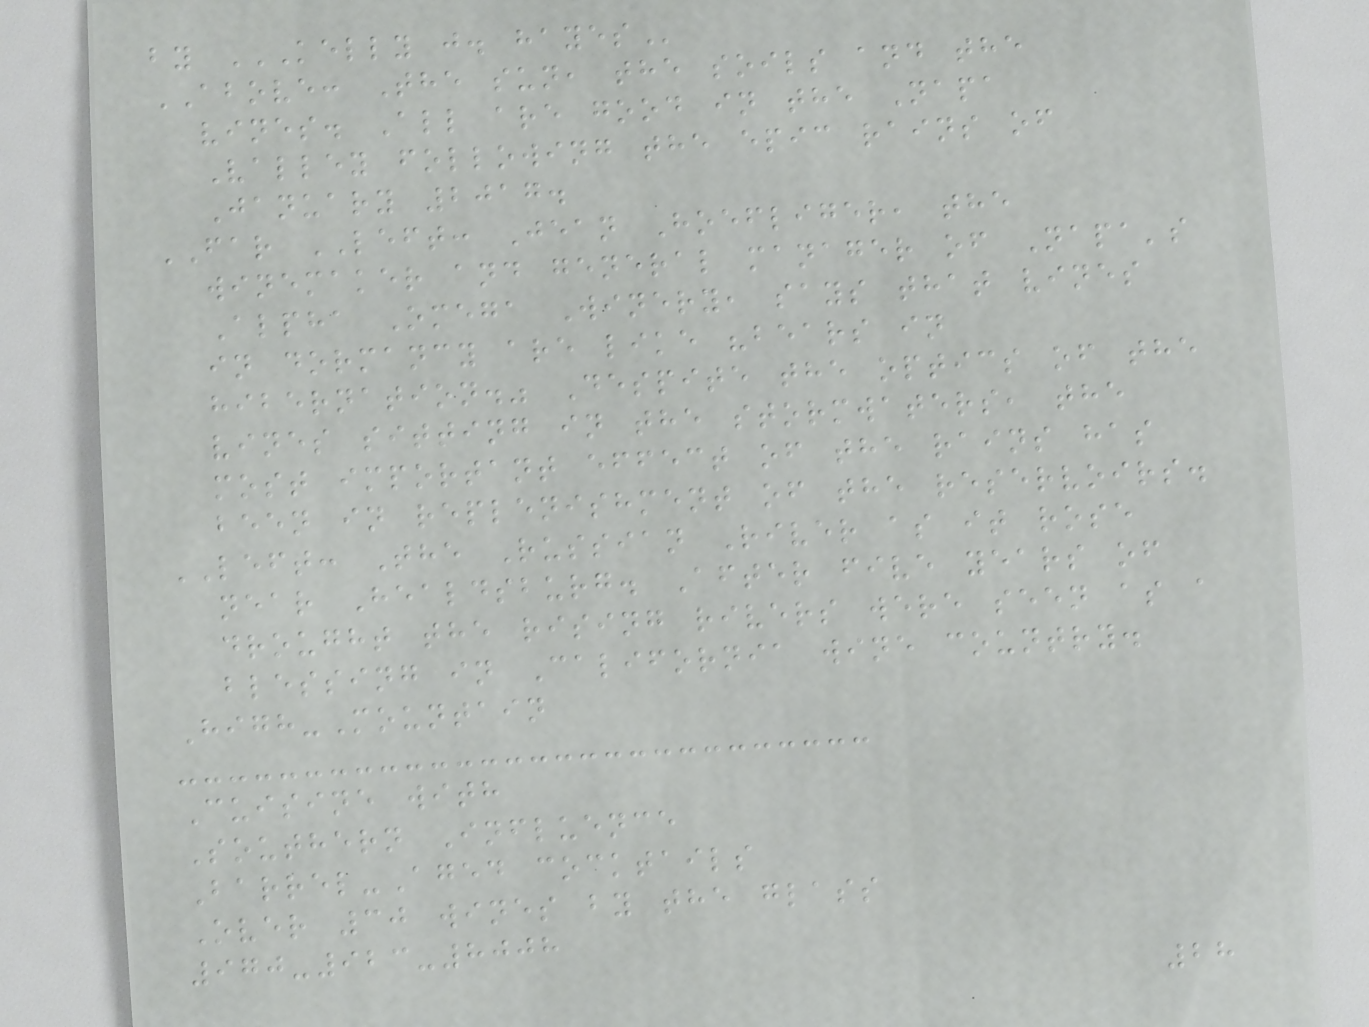by KELLY J. HAYES
ABOVE: The sun, the soils and the
vines. All are good in the Napa
Valley following the epic rains of
January 2017.
FAR LEFT: Jean Hoefliger, the
winemaker and general manager of Napa's
Alpha Omega Winery, says that vines
in dormancy are like "bears in
hibernation." Despite the optics of the
vines sitting in the stormwaters, the
most important effect of the rains has
been in replenishment of the reservoirs.
LEFT: The Russian River as it rose
near Healdsburg. After five years of
drought the rising rivers were seen as a
blessing in California wine country.
High-Mountain
Cuisine with
Southern Influence
Barrel-Aged cocktails
Over 30 wines by the glass
970-923-8008
28
